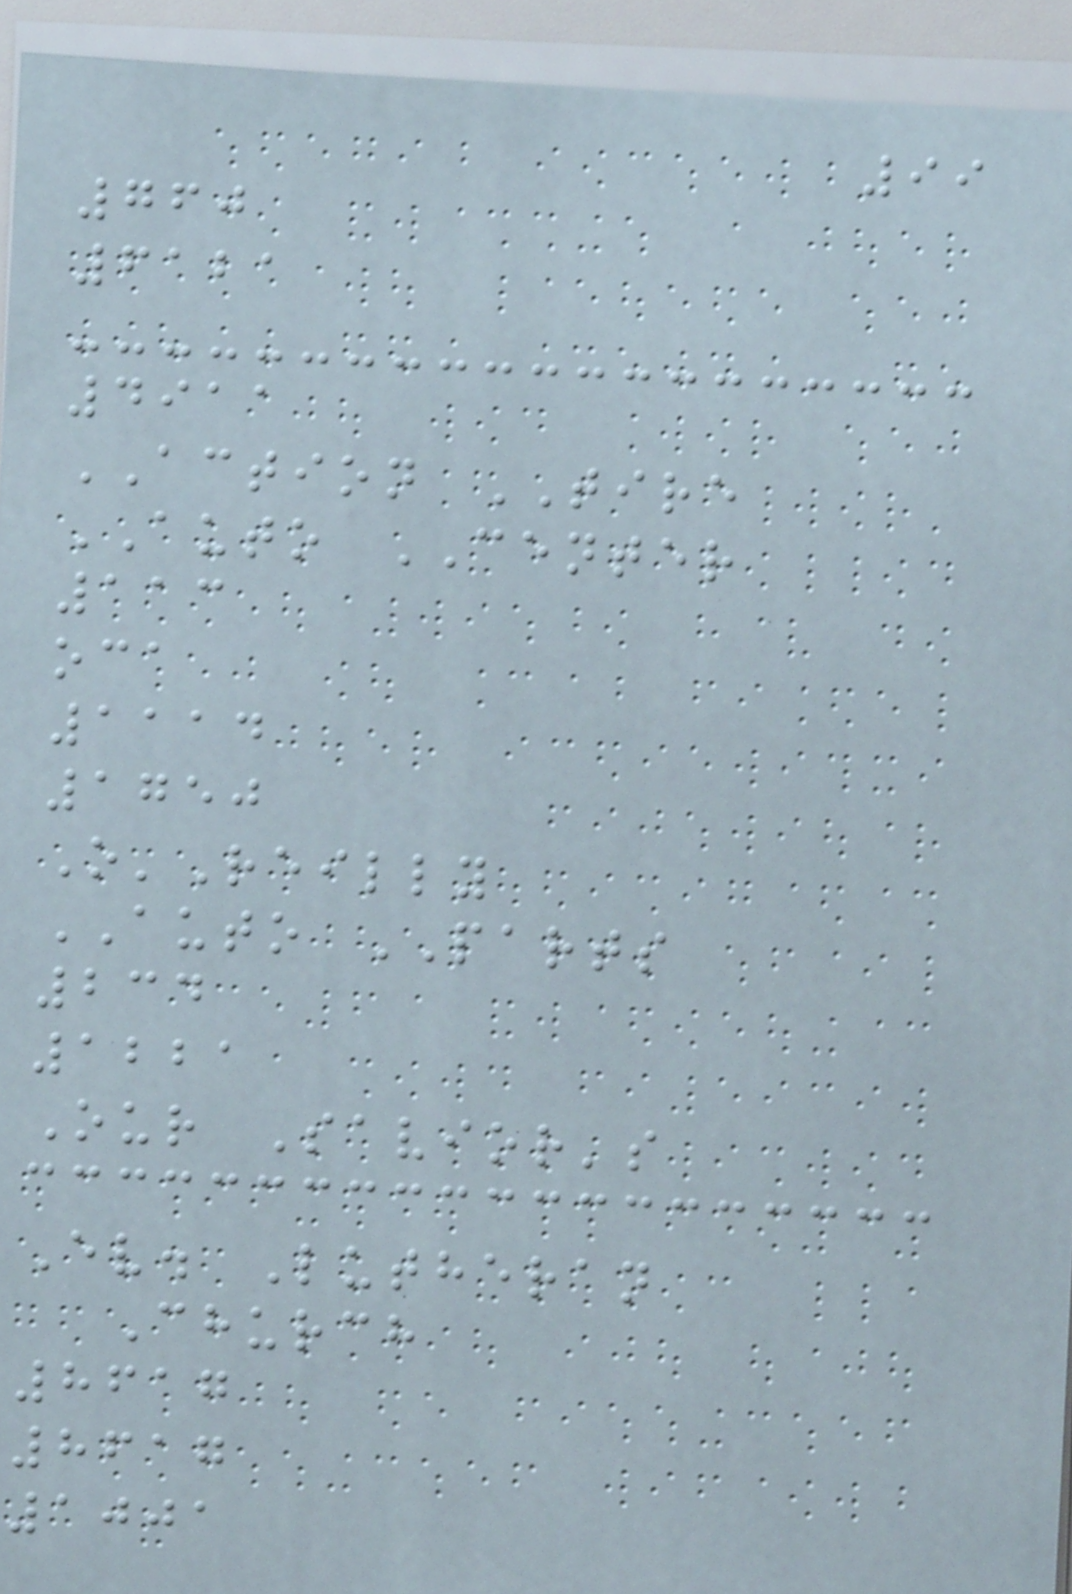99
760
6121
4911
ACTION TIRE
AUTO CENTER
113
oca
1114
1750
O'Reilly
AUTO PARTS
234
1221
Our Savior's
Ev. Lutheran
Church
8617
8617
1001
